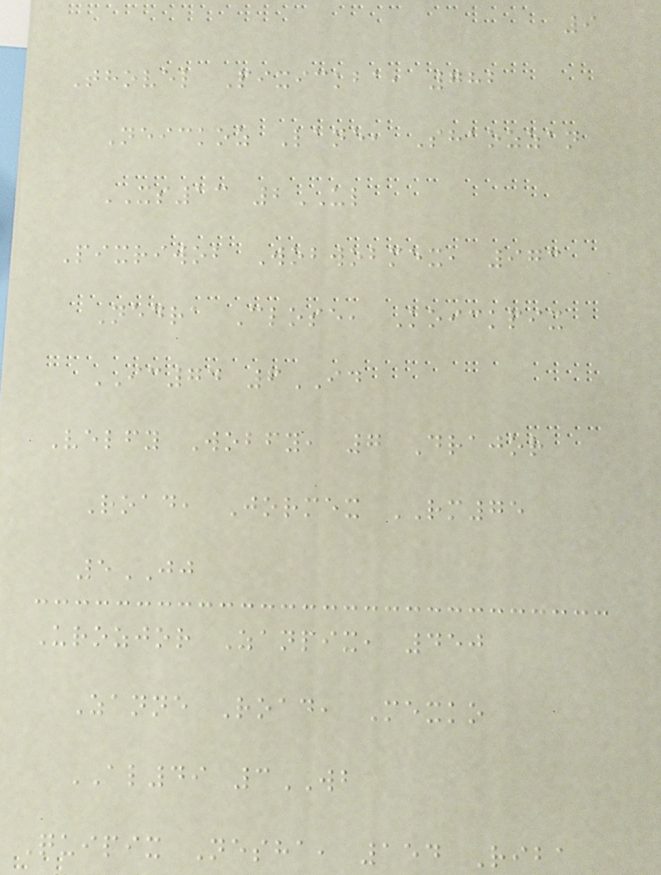9
Thovel Pixickba, 782
Neickoz Lane, Shaozzan
XS13 2UL
Pixriwob Wobwobmex, 973
Nedra Close, Koickpix
IC74 6ID
Velfy Wobfy, 7 Drajor
Road, Jormex RM75
5JJ
Urozjor Zanpix, 450
Zanne Road, Mexko
AL49 3WB
Quipix Nesha, 154 Riba
